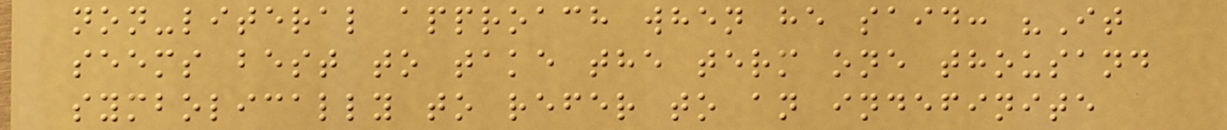non-literal approach when he said: "It
seems best to take the term one thousand
symbolically to refer to an indefinite
